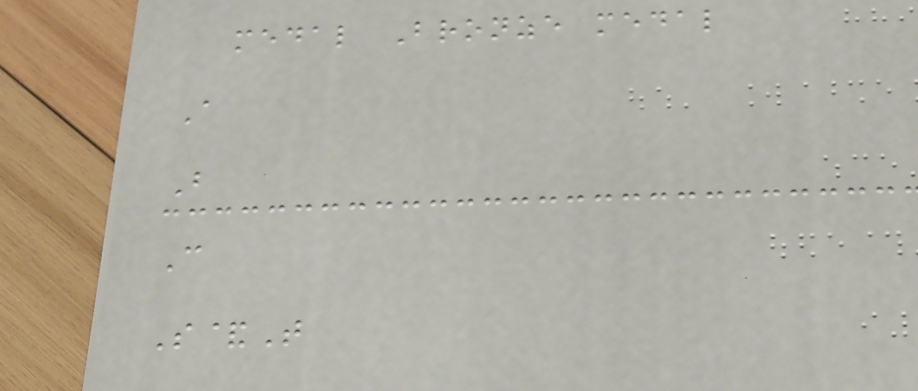medal Bronze medal
A
B
C
S&T
